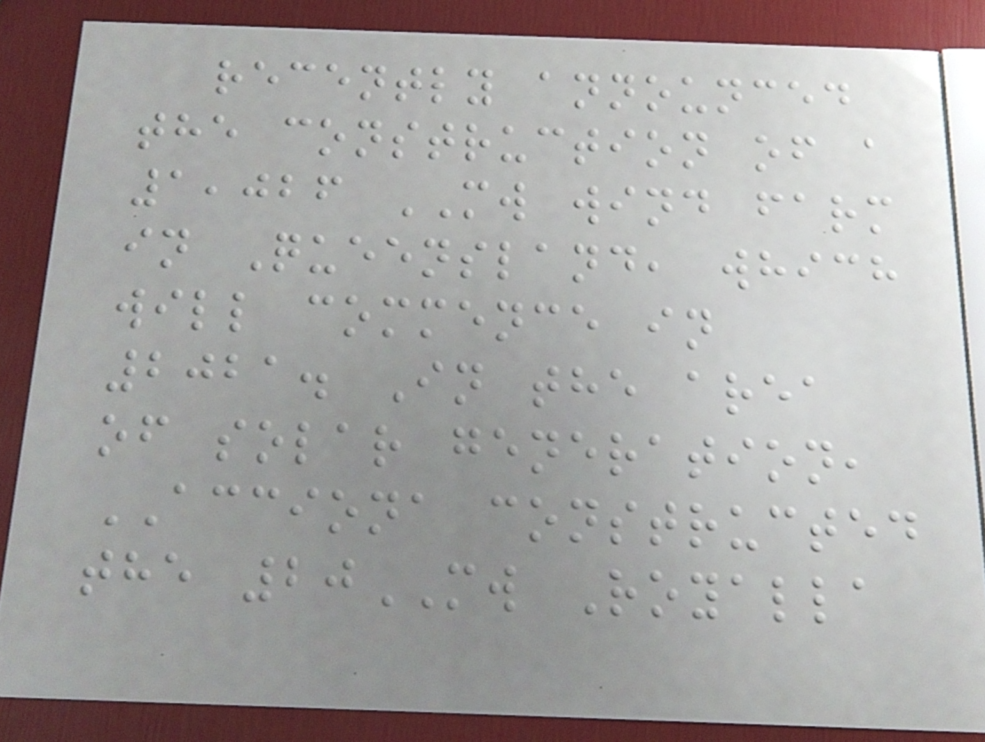recently announced
the construction of a
1,026 MW wind farm
in Queensland, which
will commence in
2021. In the area
of solar generation,
ACCIONA constructed
the 20MW Royalla
